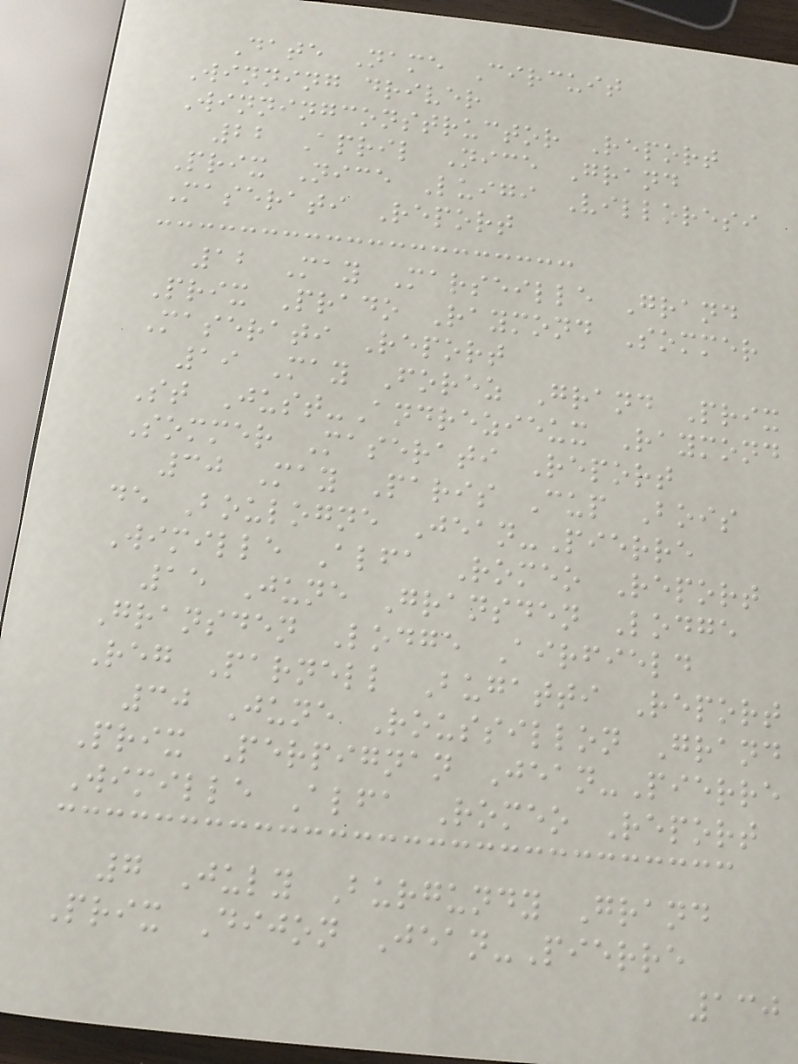Date Name Circuit
Winning driver
Winningconstructor Report
22 April Nice Grand
Prix Nice Luigi Villoresi
Maserati Report
12 May Marseille Grand
Prix Prado Raymond Sommer
Maserati Report
19 May Forez Grand Prix
St Just-Andrezieux Raymond
Sommer Maserati Report
30 May Paris Cup Bois
de Boulogne Jean-Pierre
Wimille Alfa Romeo Report
15 June Gransden Lodge
Gransden Lodge Airfield
Reg Parnell Bugatti Report
30 June Roussillon Grand
Prix Perpignan Jean-Pierre
Wimille Alfa Romeo Report
7 July Burgundy Grand
Prix Dijon Jean-Pierre
130
